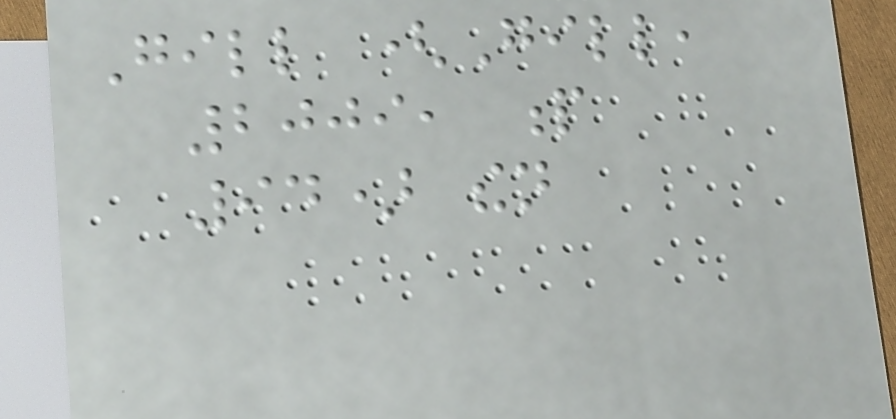Gill (Gill,
2009, p
94) then
